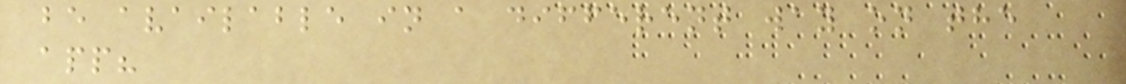be available in a different way on the
app?
